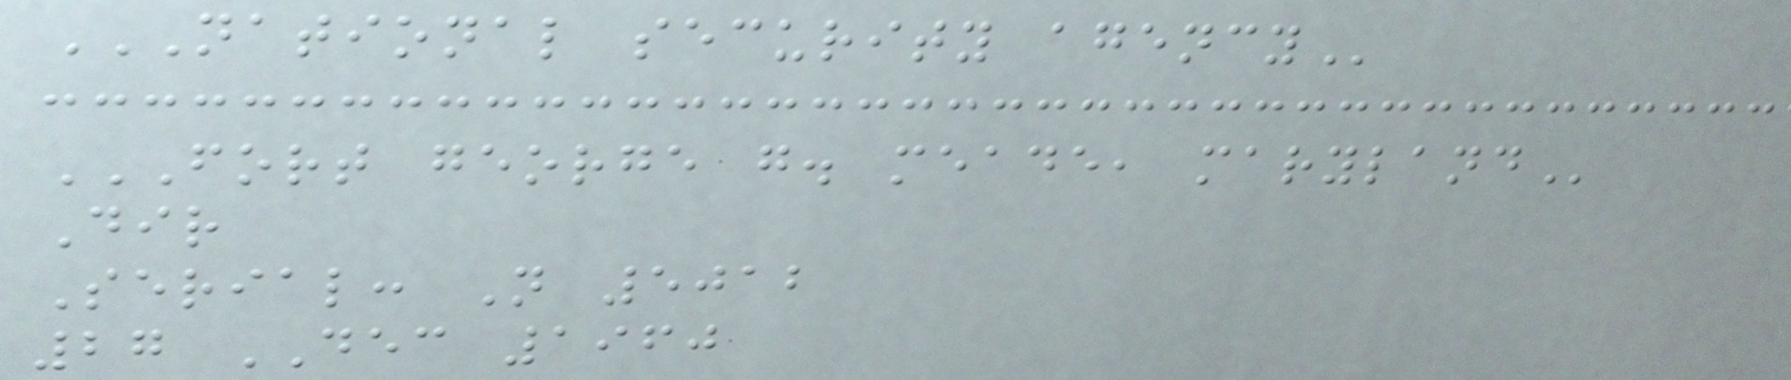NATIONAL SECURITY AGENCY
FORT GEORGE G. MEADE, MARYLAND
Dir
Serial: N 5012
27 DEC 1960
